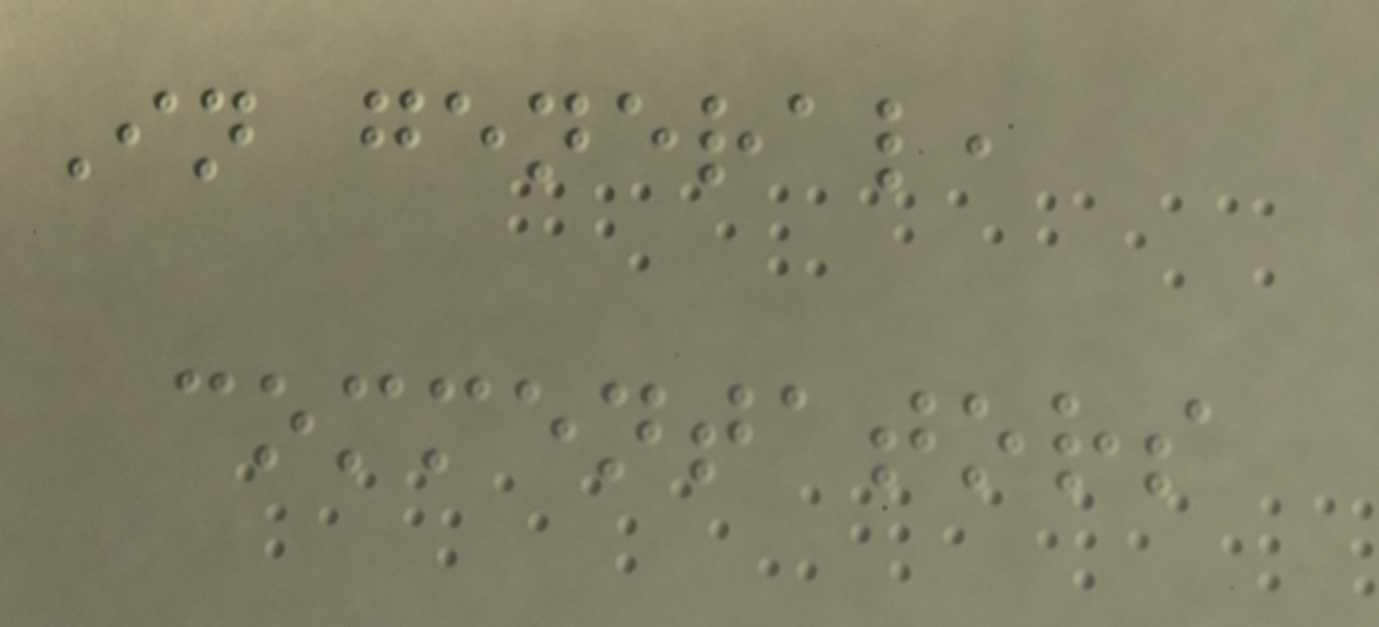In general,
commentators
